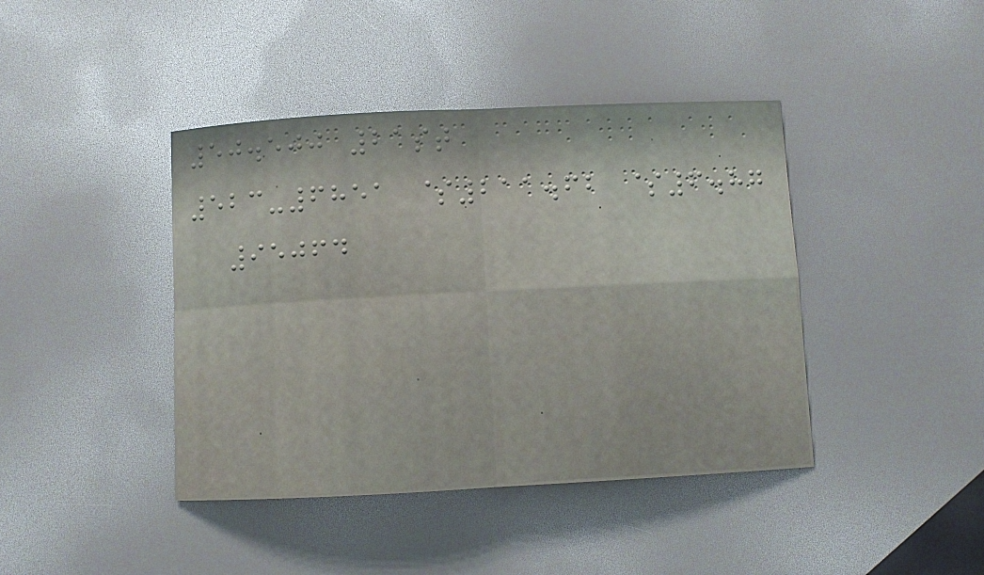50.500 21st
523-6851 $211.62 $6.87
95064
